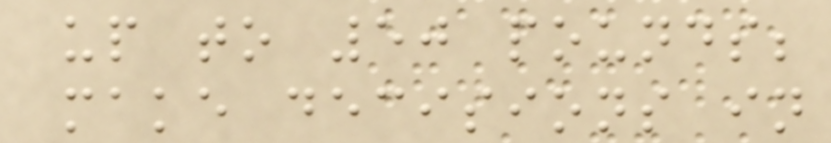up to 50 pounds;
make decisions in
